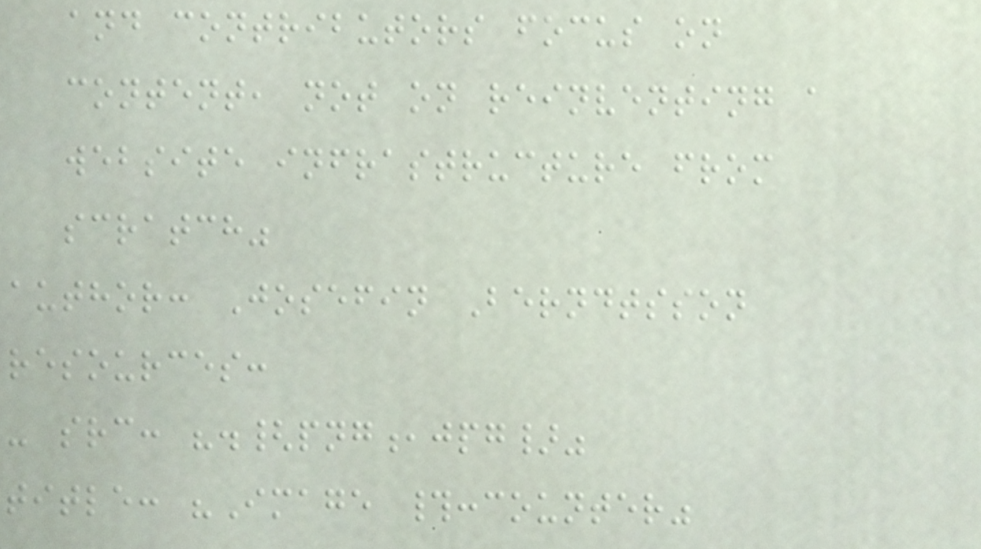and contributors focus on
content, not on reinventing a
website infrastructure from
scratch"
author: Josefin Berndtsson
resources:
- src: ".{png,jpg}"
title: "Image #:counter"
